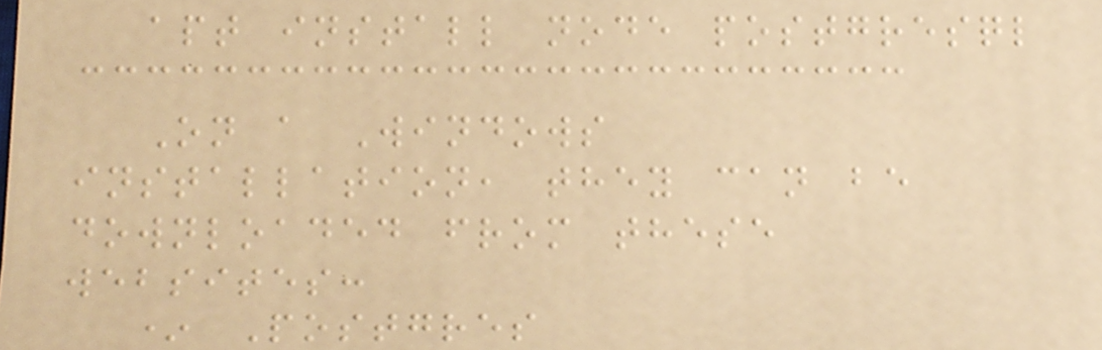apt install node postgresql
On a Windows
installation, they can be
downloaded from these
websites:
* Postgres
